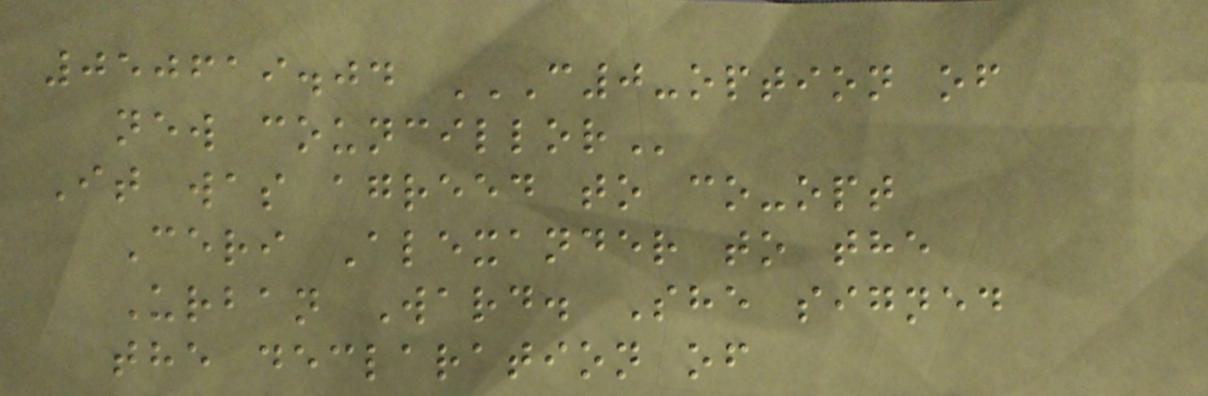050619.04 C0-OPTION OF
NEW COUNCILLOR
It was agreed to co-opt
Ceri Alexander to the
Urban Ward. She signed
the declaration of
